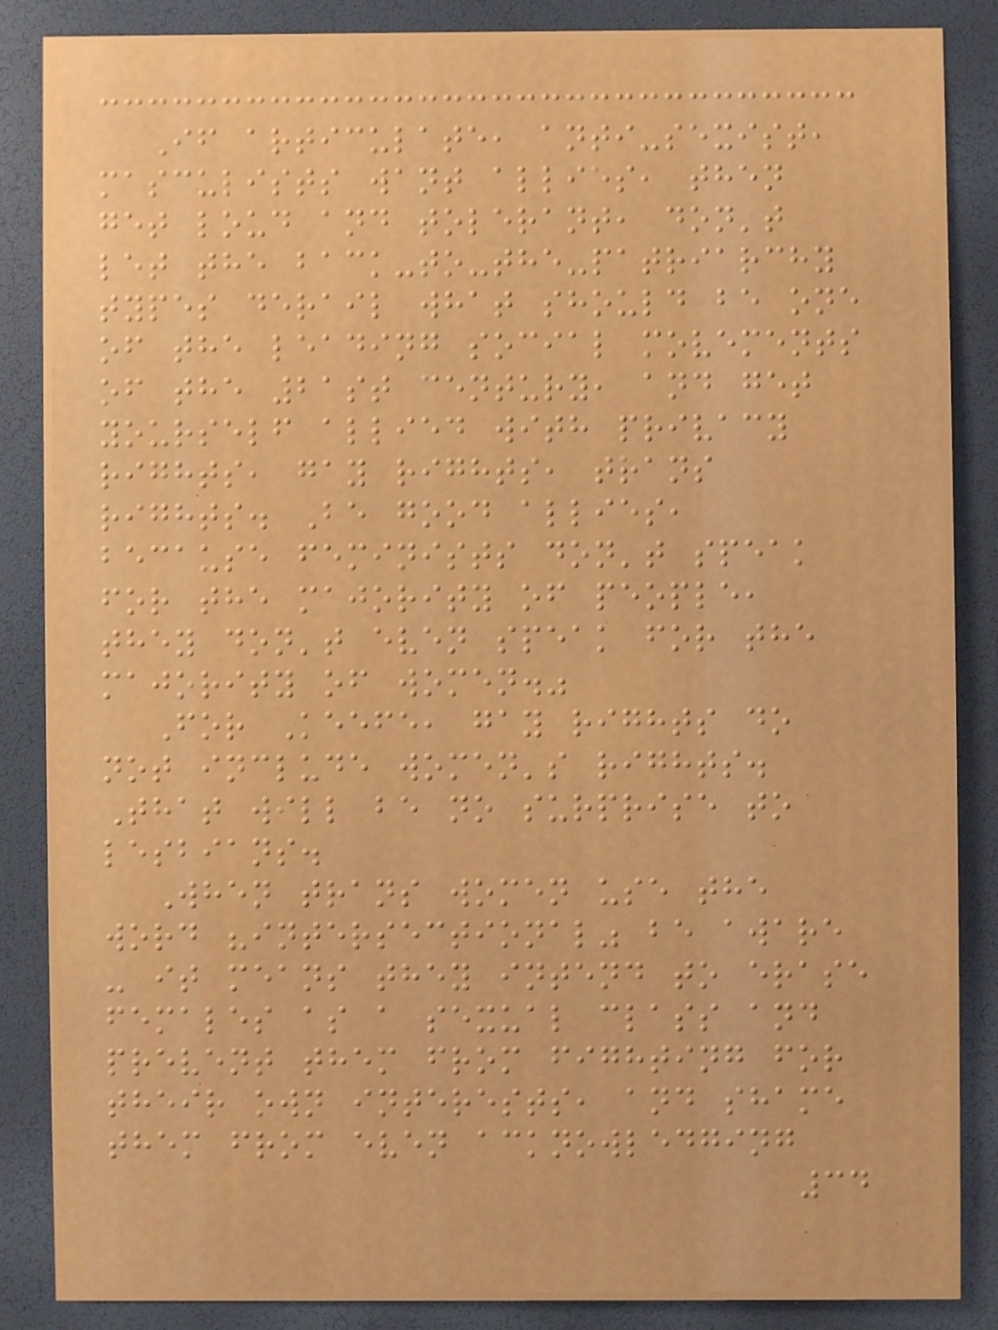If articulate, anti-sexist,
masculists want allies, then
get loud and tolerant, don't
let the back-to-the-patriarchy
types derail what should be one
of the leading social movements
of the 21st century, and get
yourself allied with privacy
rights, gay rights, trans
rights. Be good allies,
because feminists don't speak
for the majority of people,
they don't even speak for the
majority of women."
For Keefe, gay rights do
not include women's rights.
That will be no surprise to
lesbians.
When trans women use the
word "intersectional" be aware
- it means they intend to erase
females as a sexual class and
prevent them from fighting for
their own interests, and shame
them from even acknowledging
34
